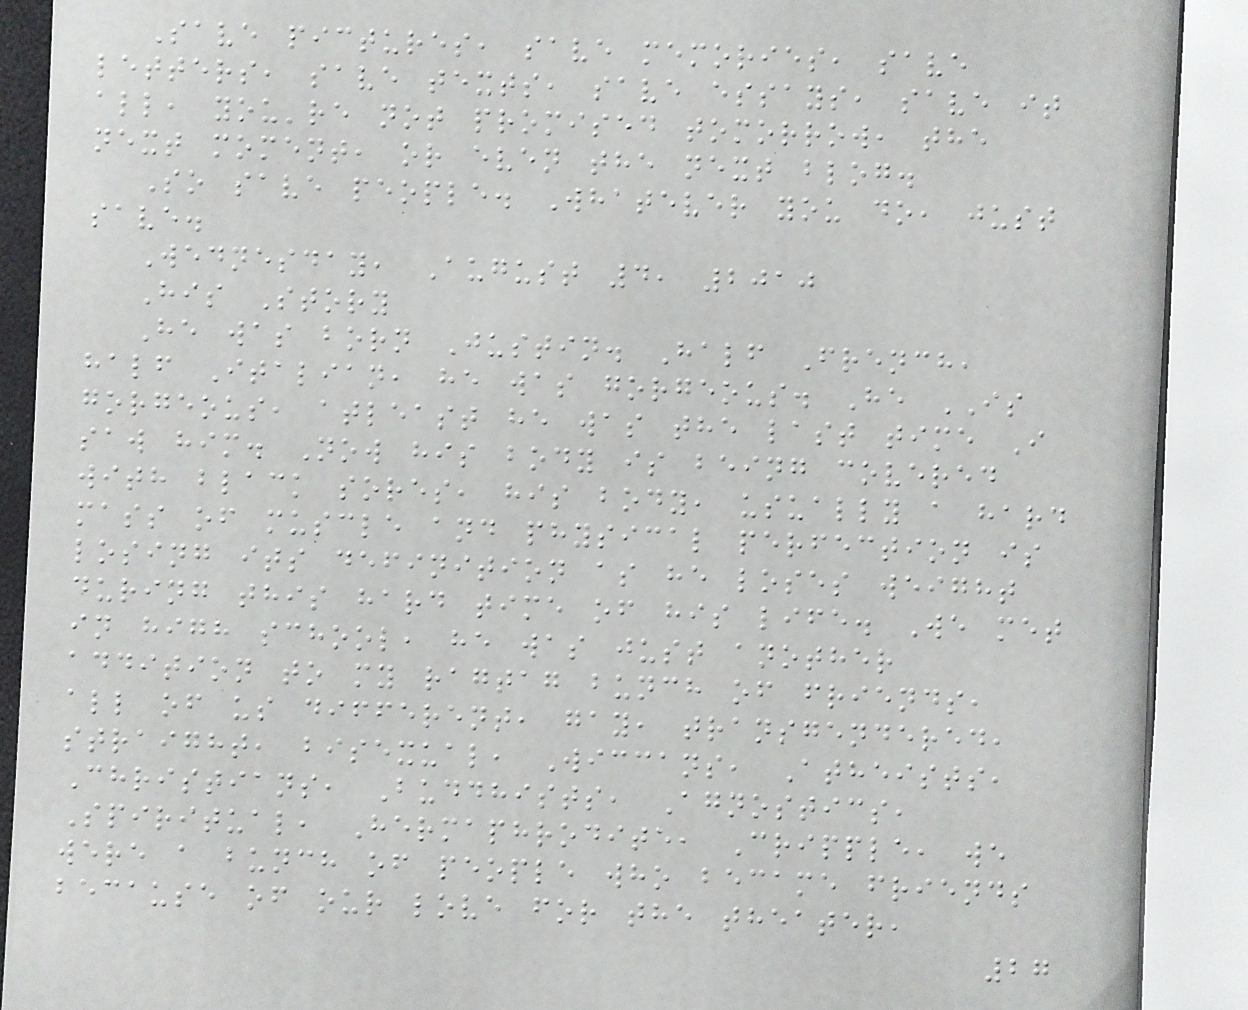Save pictures, save memories, save
letters, save texts, save essays, save it
all, you're not promised tomorrow, the
next moment, or even the next blog.
So save people. Whatever you do, just
save.
Wednesday, August 4, 2010
His Story
He was born Justin. Half French,
half Italian, he was gorgeous. He IS
gorgeous, atleast he was the last time I
saw him. Now his body is being covered
with black sores, his body, usually a hard
mass of muscle and physical perfection is
losing its definition as he loses weight
during this hard time of his life. We met
in high school, he was just another
addition to my ragtag bunch of friends,
all of us different, gay, transgendered,
straight, bisexual, Wiccans, Atheists,
Christians, Buddhists, Agnostics,
Spiritual, Hermaphrodite, Cripple, we
were a bunch of people who became friends
because of our love for the theater,
27
